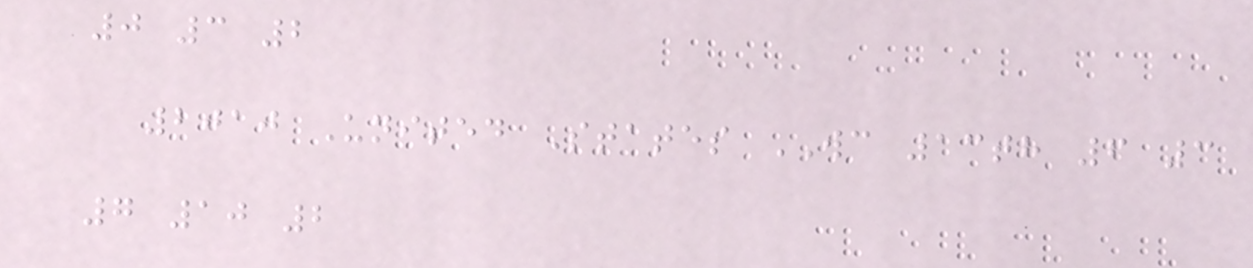0 3 2
2010 United States WC 13th 6 3
7 10 2
